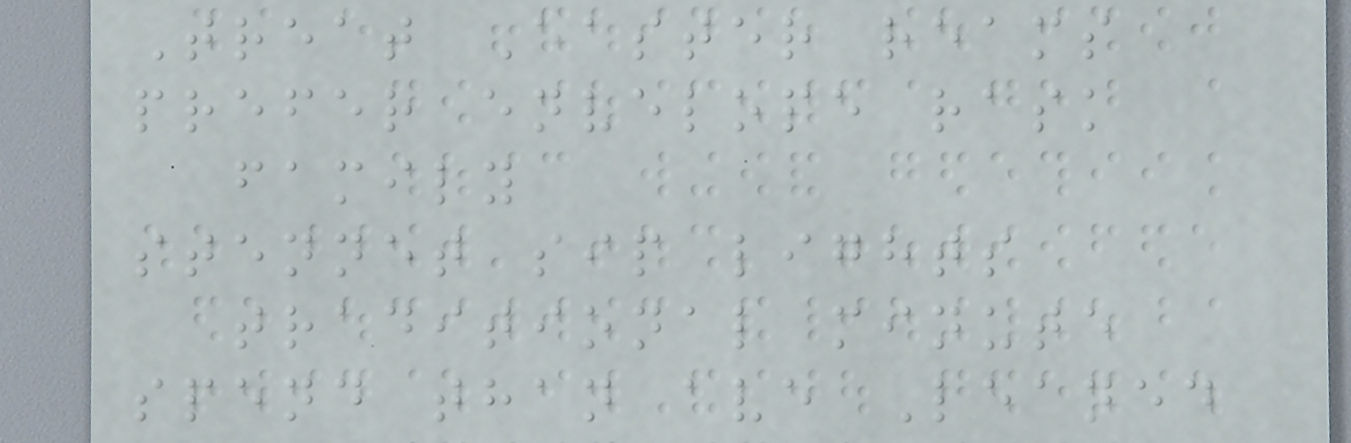Treat Easter reams
prefer envelope rask
family
stennet sip lights
traditional minute
spend than ave Leaned
